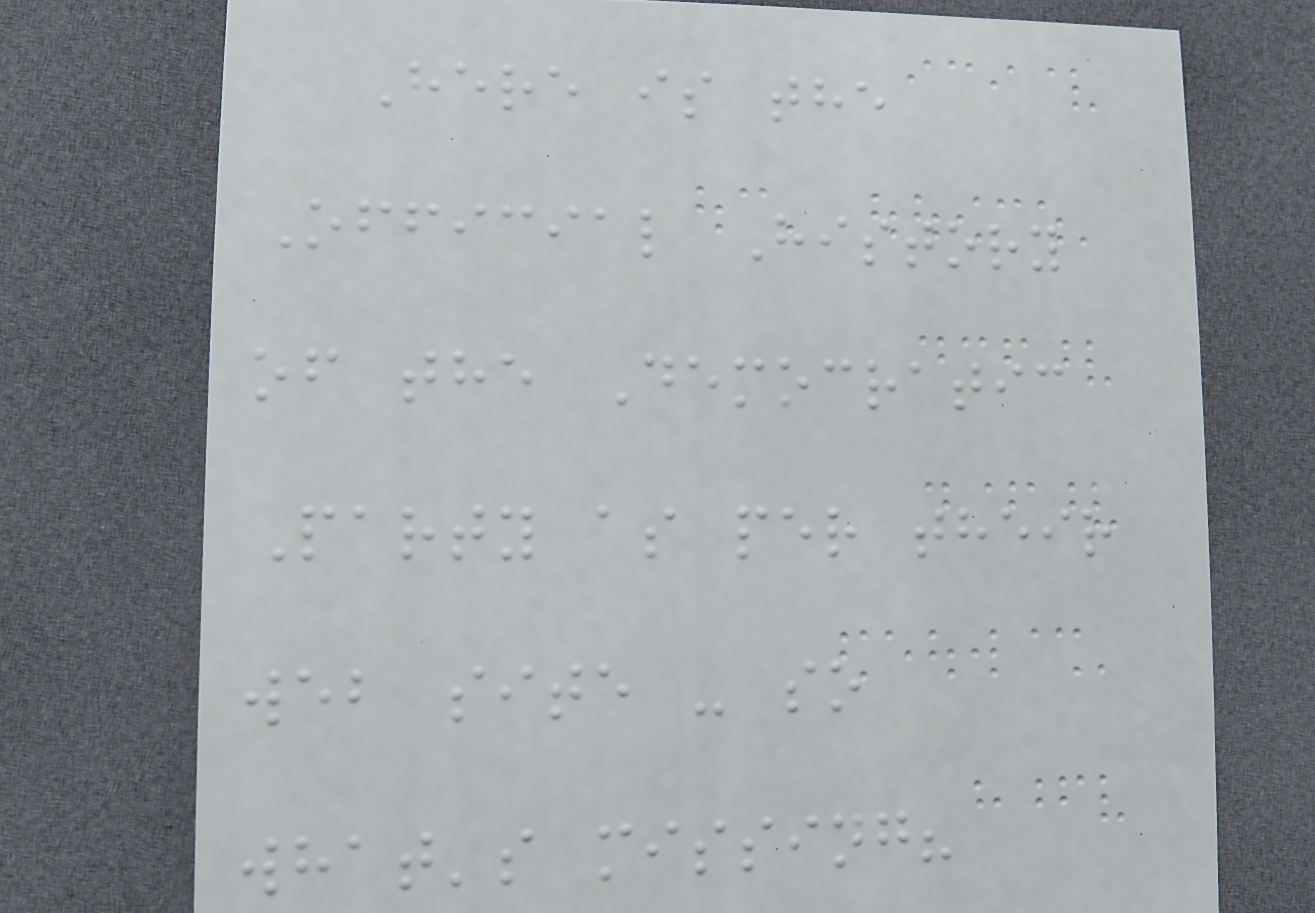Here is the
Official History
of the Democratic
Party as per their
web site - so
what's missing?
